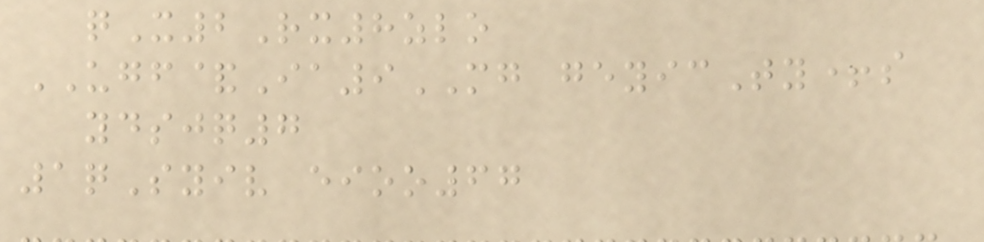qX2Rx8zlo
UGF&Ia9MG geyicTy+s
ydsjq7
1qSyiv eioo67
